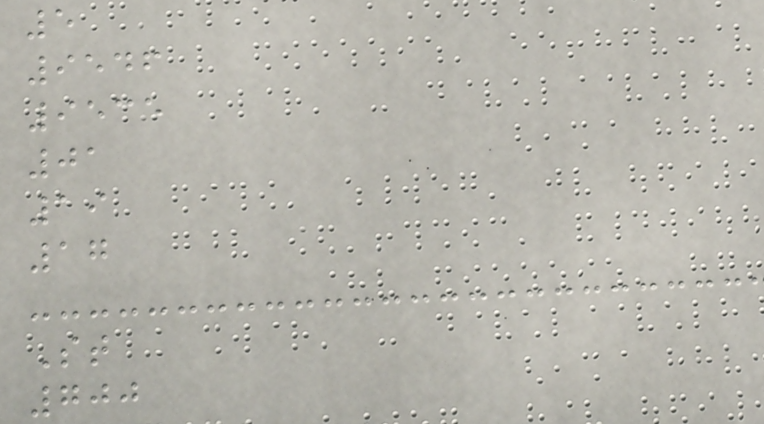5
9546
9535
01
19
17
St
700
